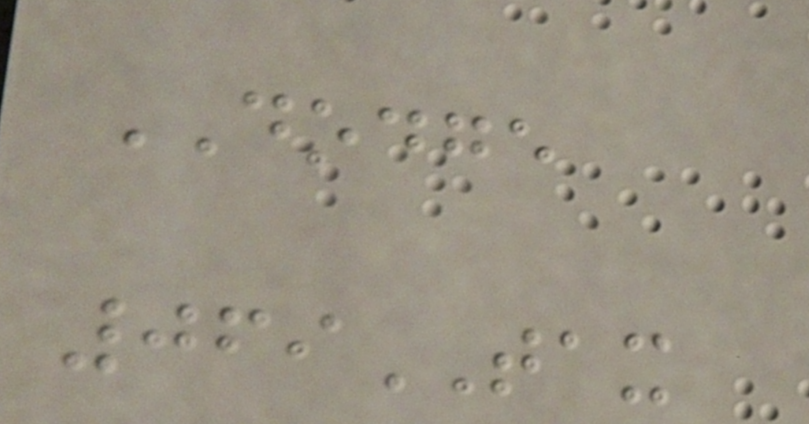DODGE
069TAX
